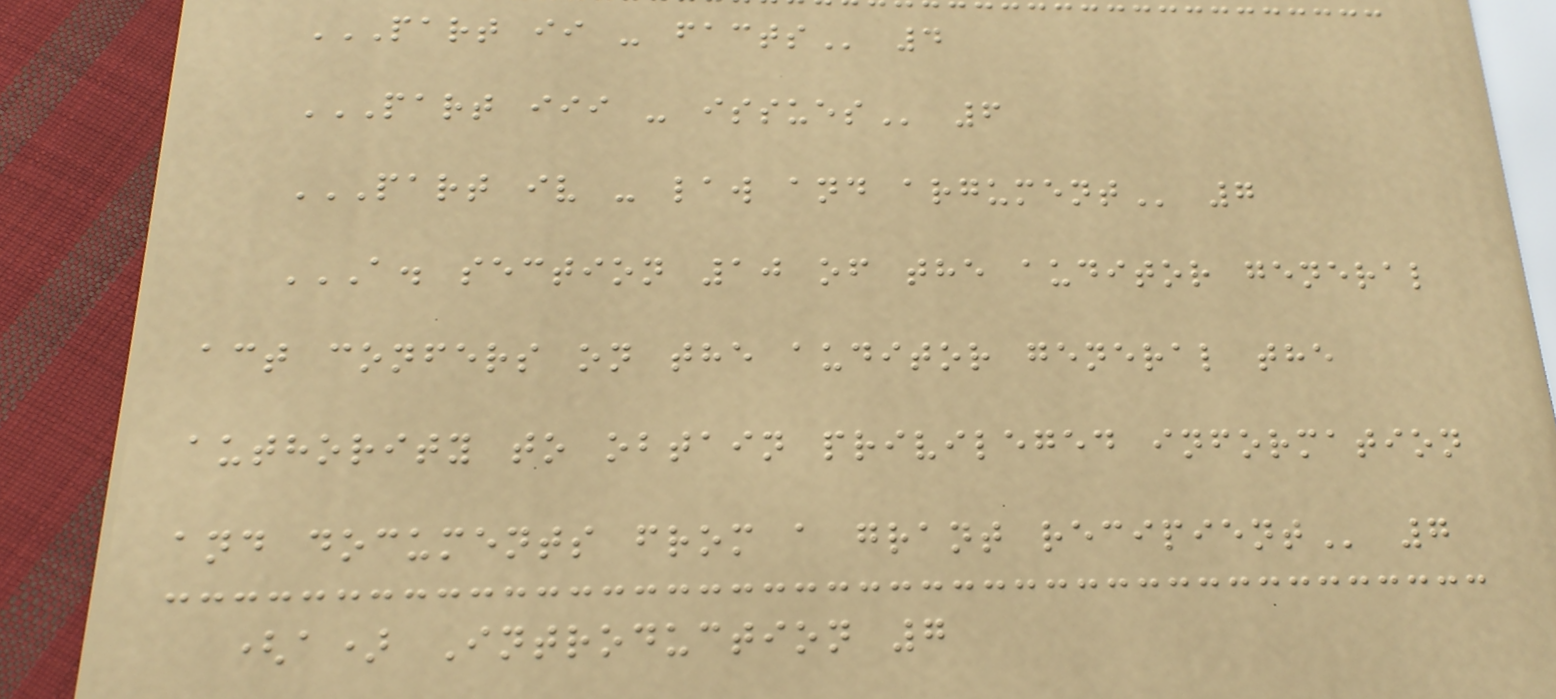PART II - FACTS 4
PART III - ISSUES 6
PART IV - LAW AND ARGUMENT 7
A. SECTION 10 OF THE AUDITOR GENERAL
ACT CONFERS ON THE AUDITOR GENERAL THE
AUTHORITY TO OBTAIN PRIVILEGED INFORMATION
AND DOCUMENTS FROM A GRANT RECIPIENT 7
(a) Introduction 7
